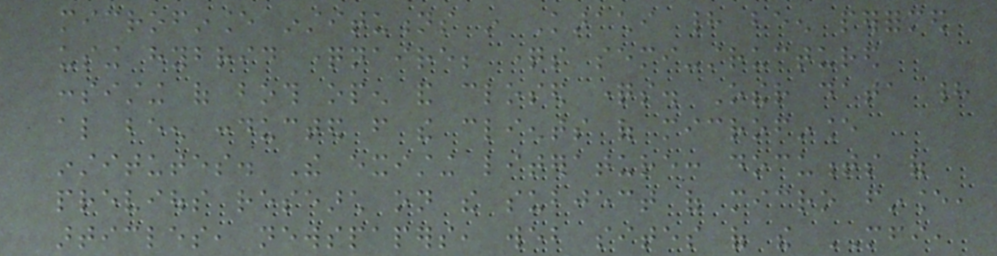microfinance institutions in Karachi had been performed
using hybrid questionnaire; questions semi-structured
consisting of both open and closed questions. Other data had
also been conducted from the clients of microfinance
institutes. The existing literature: documents of
previous research on the subject of micro finance,
articles, newspapers, web sites of the MFI,
